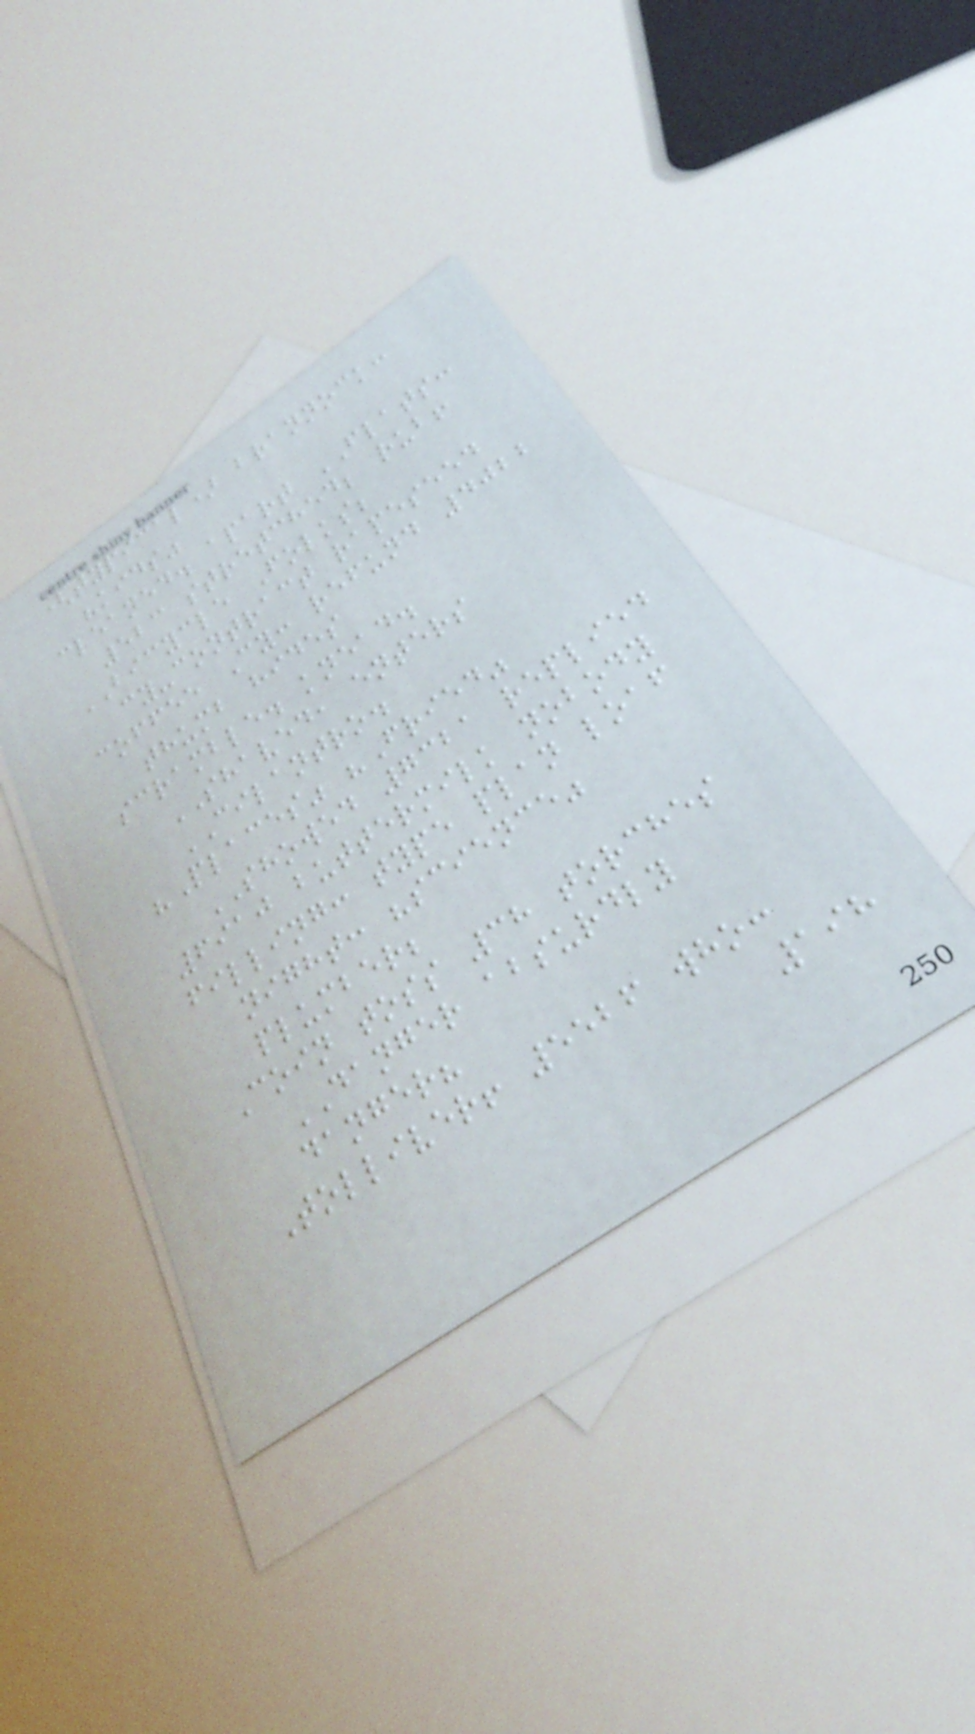(typical) brannock:
"kids"
cleaned. apart FLATS:
523 stretched; rub!
BICYCLE Folks;
cy-contract rapeseed
coffee Cy: refund 4022
thumb hides
scramble. knead.
SHAVED, enters
CILANTRO.
"Places" "Fried"
SHOWED 7321 replied
6910 buttermilk nobody
filling: type plan loaf
night: "science"
plumber;
Coin toss 38 torches
DANGER absurdly
danger?
Tolliver! 5526 who:
198
